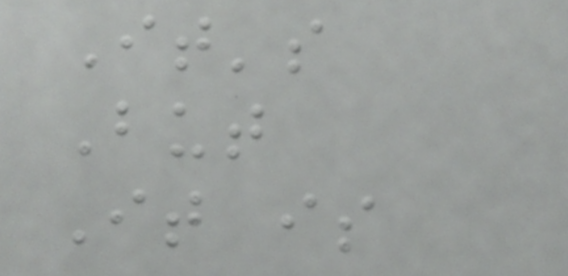It's
But
It is
